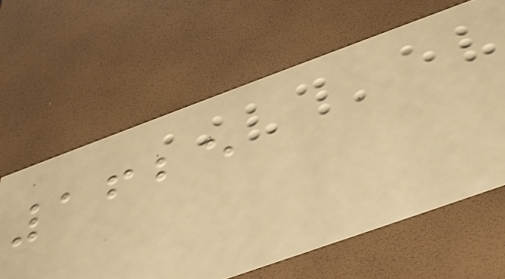1625
